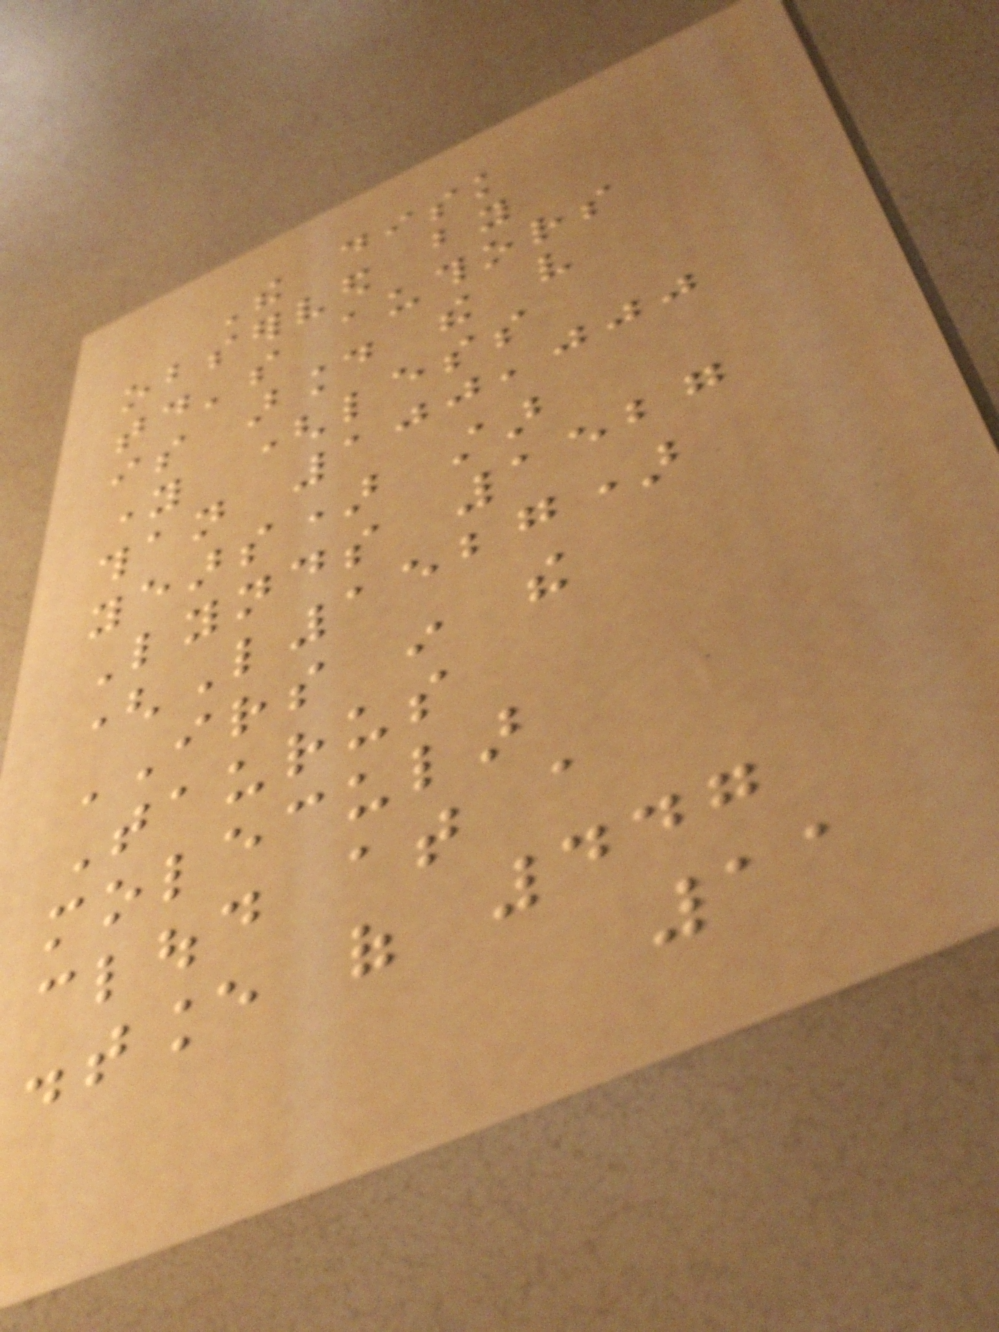The disk
observed by
today's authors
is around the very
young (less
than 100,000
years) star
Lynds 1527
(L1527)
IRS in the
Taurus
molecular
cloud at a
distance of 447
11
